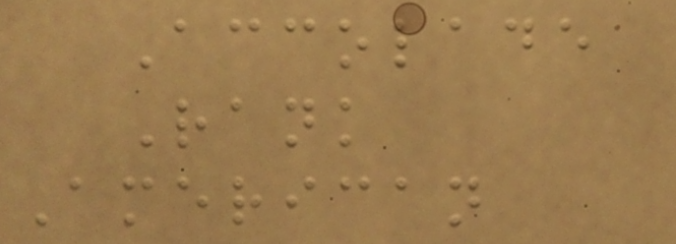Accolade
Rank
American
